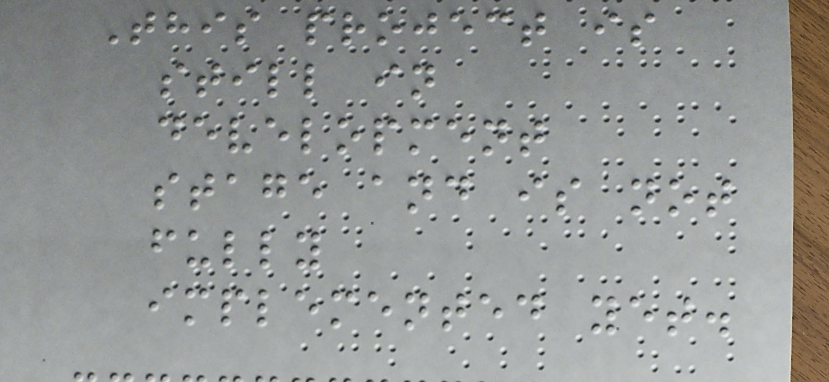This project is
still in
development
stage and is not
fully
implemented yet.
